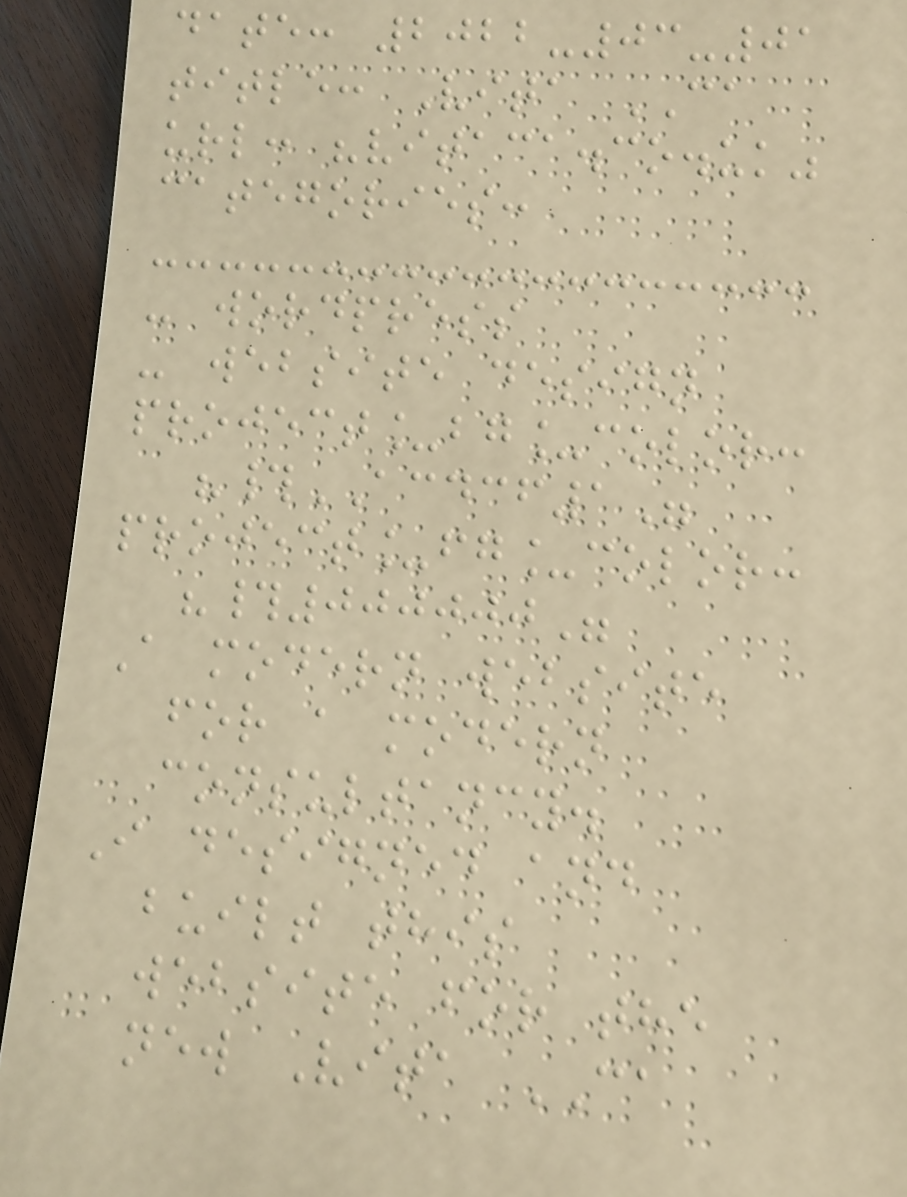date: 2022-03-01
title: Vita CA
url: "vitaca.co.uk"
categories:
- wordpress
- website design
project_bg_color:
"#ACDCF1"
project_fg_color:
"#000000"
A modern website
for a modern
consultancy.
I designed and
built this
website for the
new Vita CA
